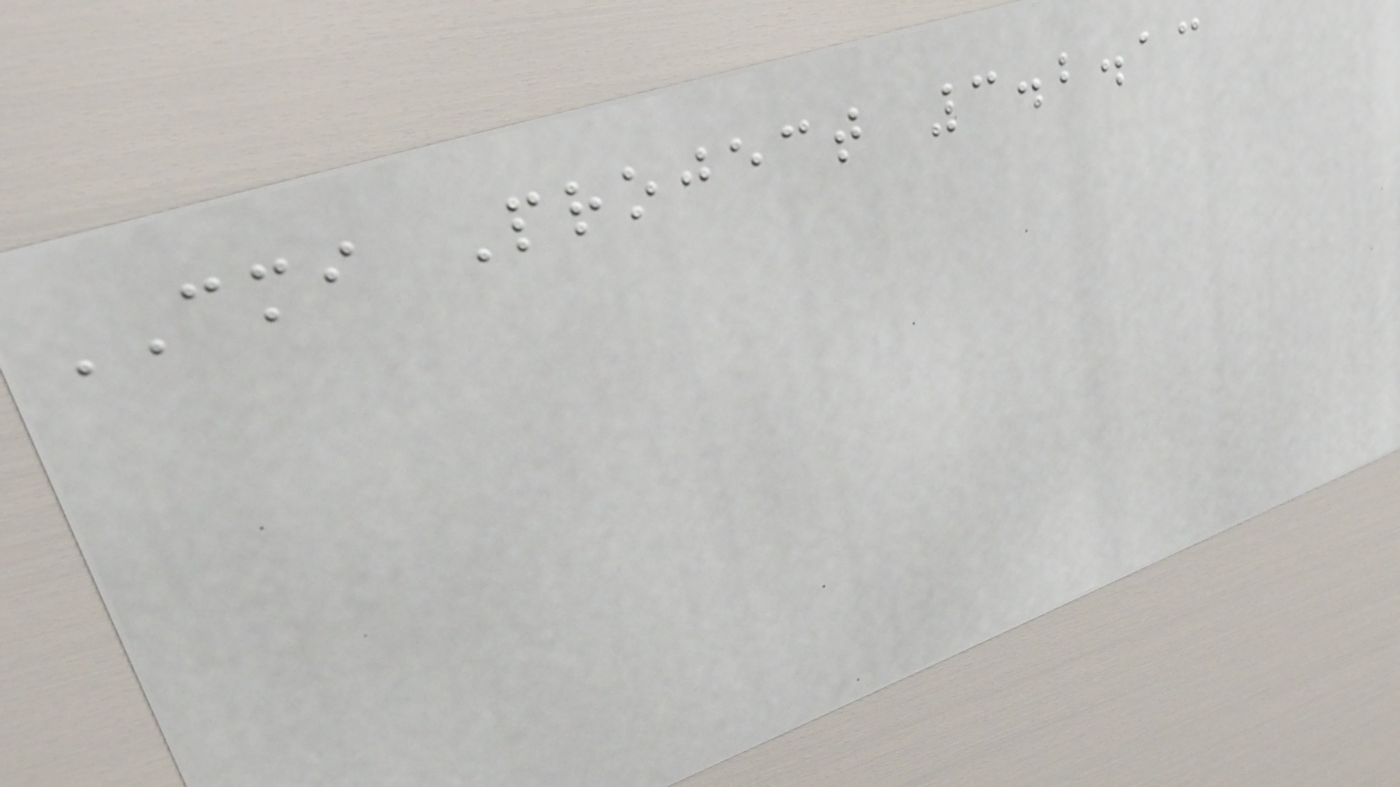CMI Project 3.2.13
